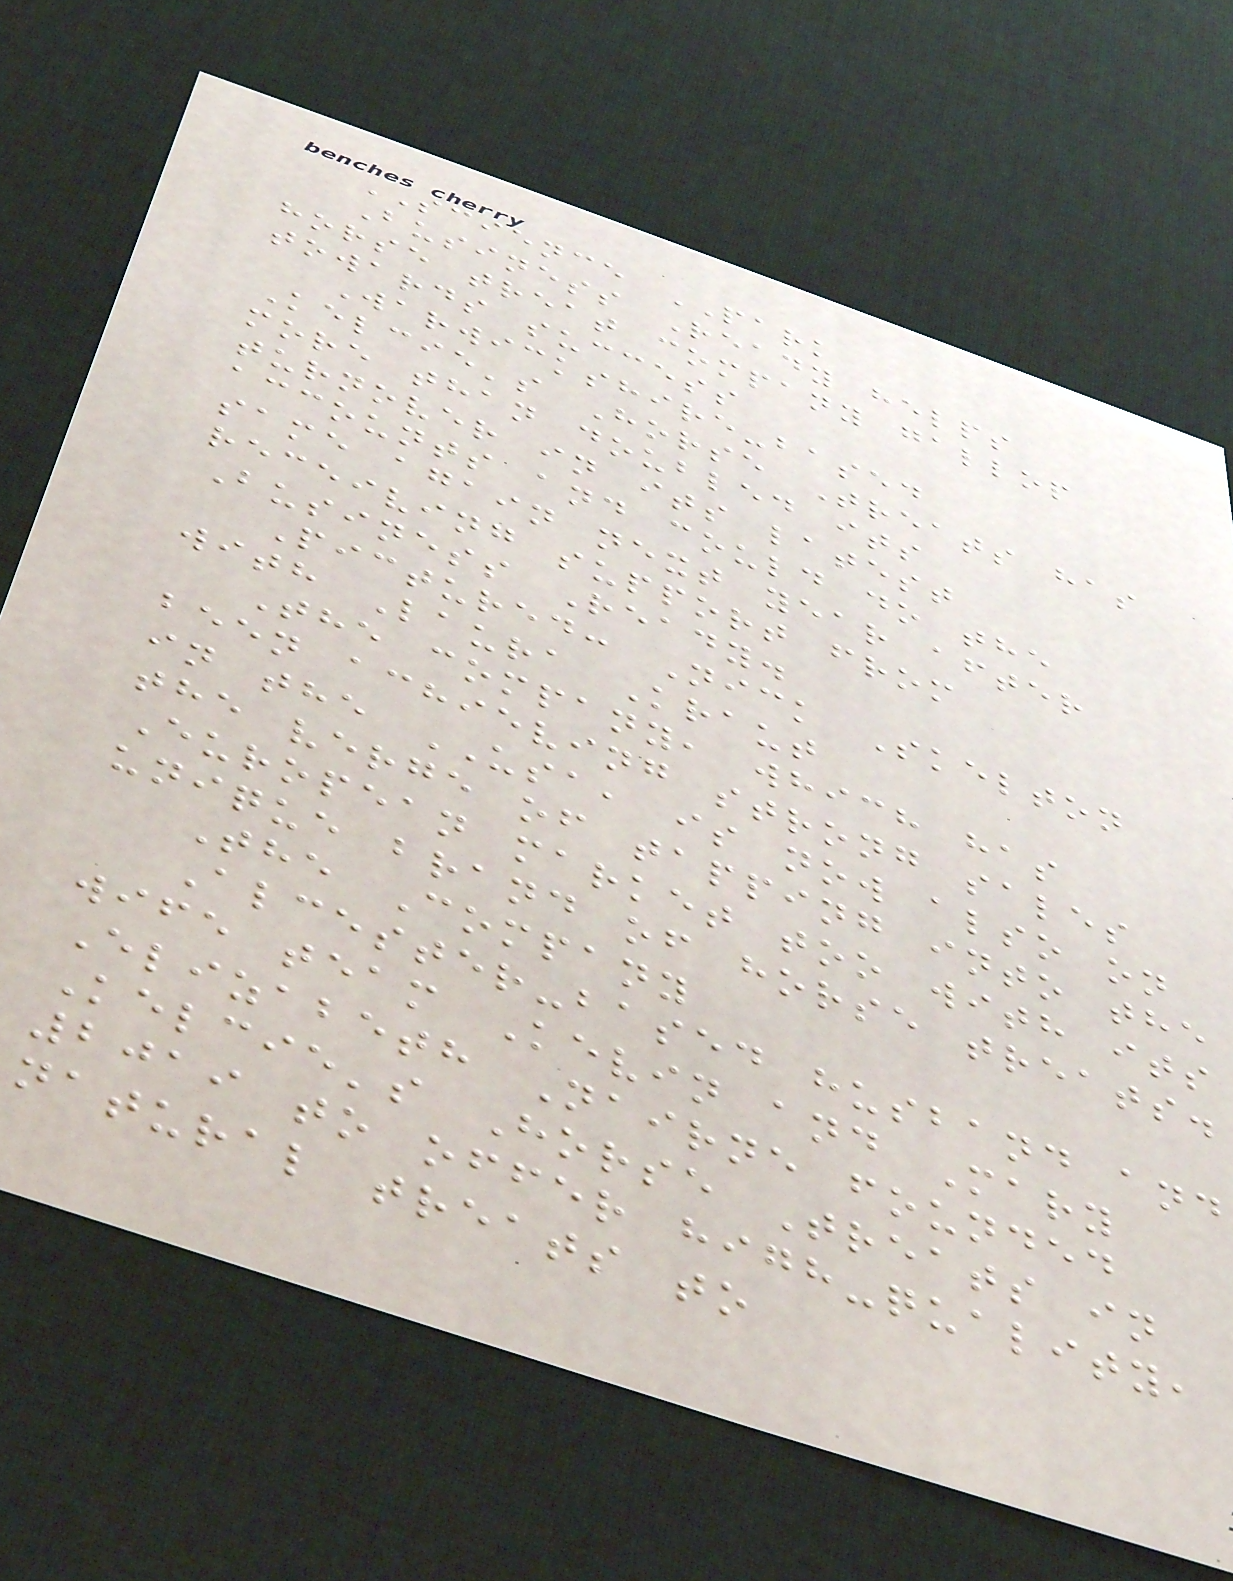SCIENCE PARK
Business Ready helps
horse treat company gallop
towards success
Warwickshire-based
Kelcie's Horse Treats has
more than doubled its
turnover in its latest
accounts and could do the
same again next year after
receiving support from
Business Ready.
Pictured: Nick Skelton
with Laura Kraut
The company, which has
been achieving strong sales
in the USA, is now also on
the verge of tapping into the
European market too with its
unique brand of horse treats.
The Company
Alcester-based husband and
wife team Kevin and Mary
Elizabeth Nairne founded
Kelcie's Horse Treats in
2019 to offer high-quality,
natural treats to
